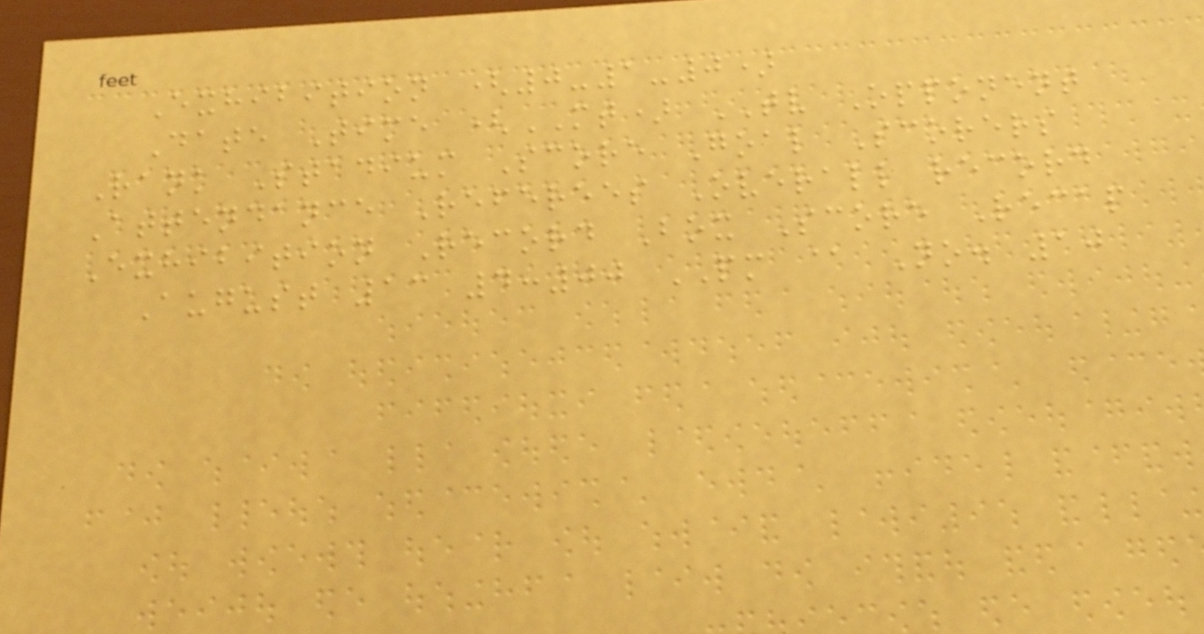Exhibition (0-1-0)
Date Time (MT) TV Opponent
Rank Stadium Score Goal Scorers
Attendance Referees Overall record
Exhibition Record Box Score Recap
August 13 4:00 PM @ No. 10
